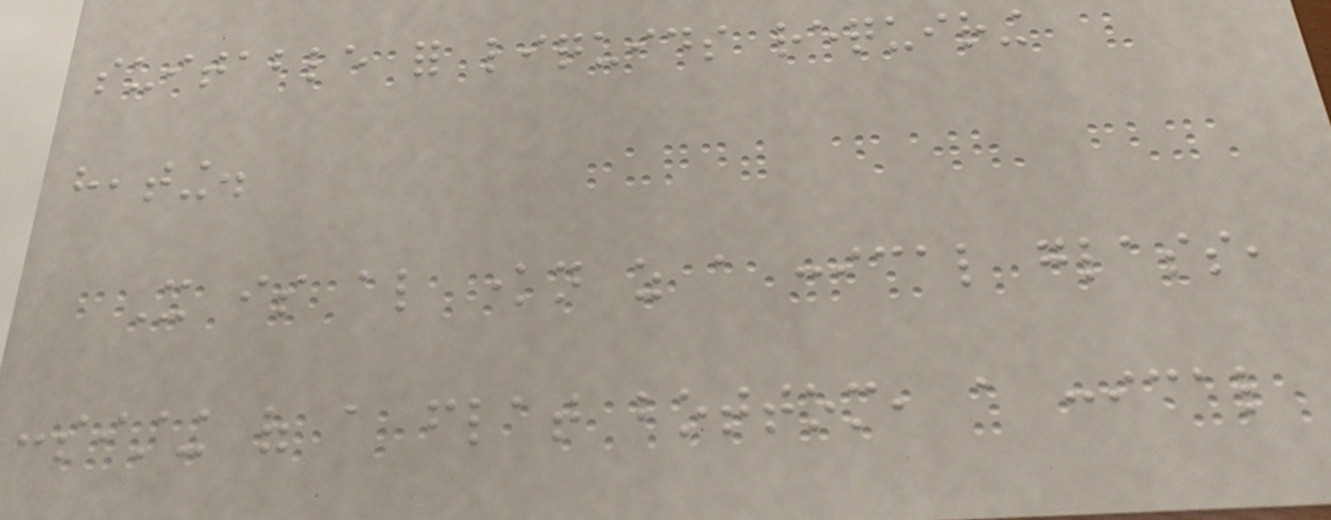suitable for liquids requiring
heating.
It is also known as a conical glass,
consisting of a flat bottom, a conical
